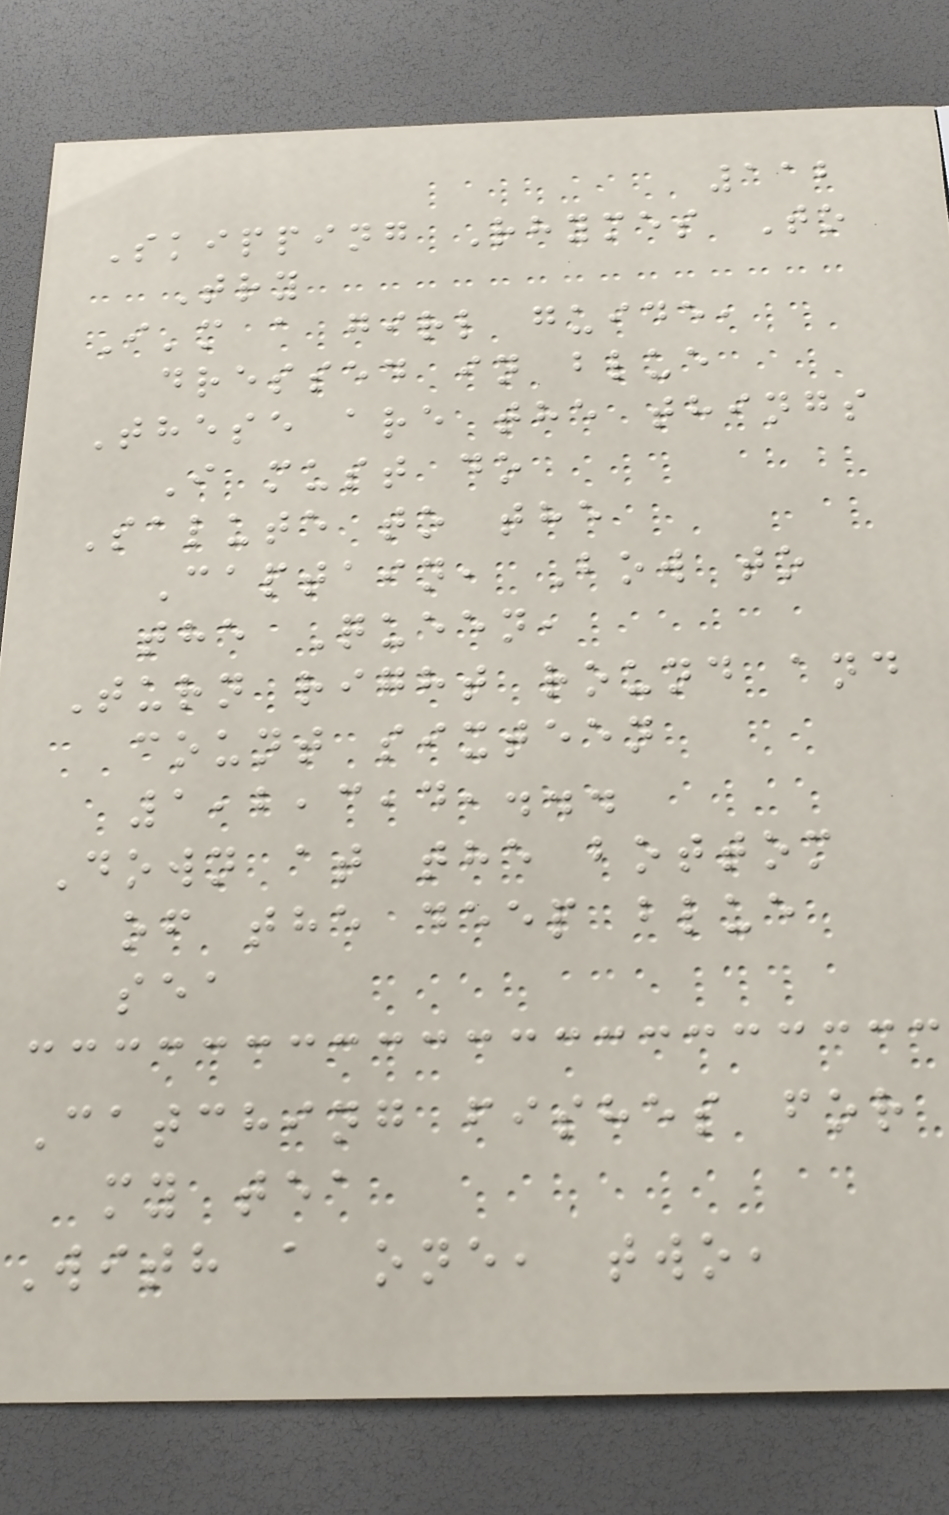112
Skipping Rhymes To
Try
I'm a girl guide,
dressed in blue
These are the things
I must do
Salute to the
Captain, Bow to
the Queen,
Turn right round and
count sixteen
1,2,3,4,...
Down at the bottom
of the deep blue
sea
Catching fishes for
my tea
With a one, two,
